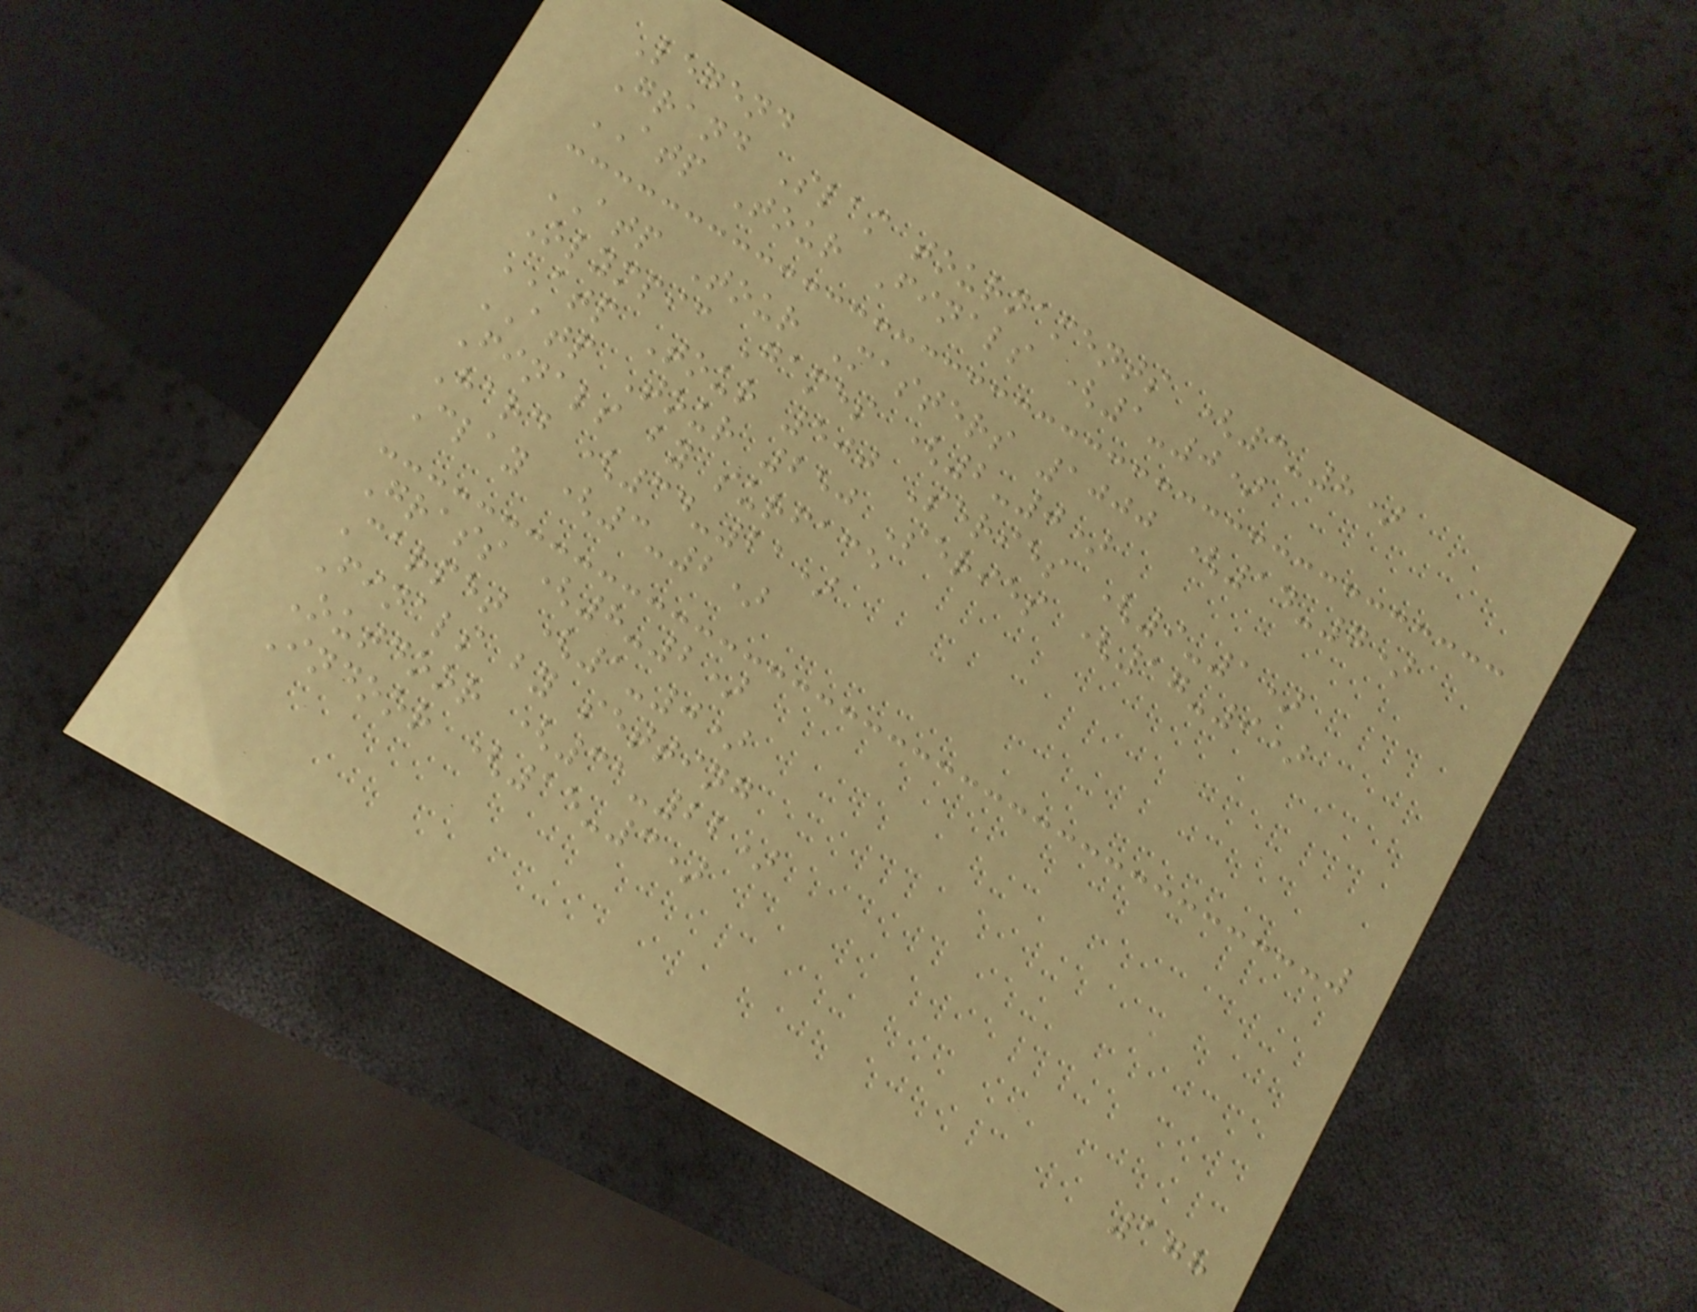Legend
Grand Slam tournaments (3-8)
ATP Tour Finals (1-0)
ATP Tour Masters 1000 (14-7)
Olympic Games (2-0)
ATP Tour 500 Series (9-1)
ATP Tour 250 Series (17-9)
Finals by surface
Hard (34-21)
Clay (3-2)
Grass (8-2)
Carpet (1-0)
Finals by setting
Outdoor (31-22)
Indoor (15-3)
178
